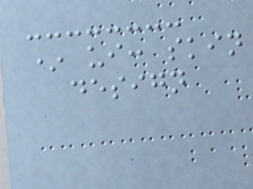* ui: skin
design
